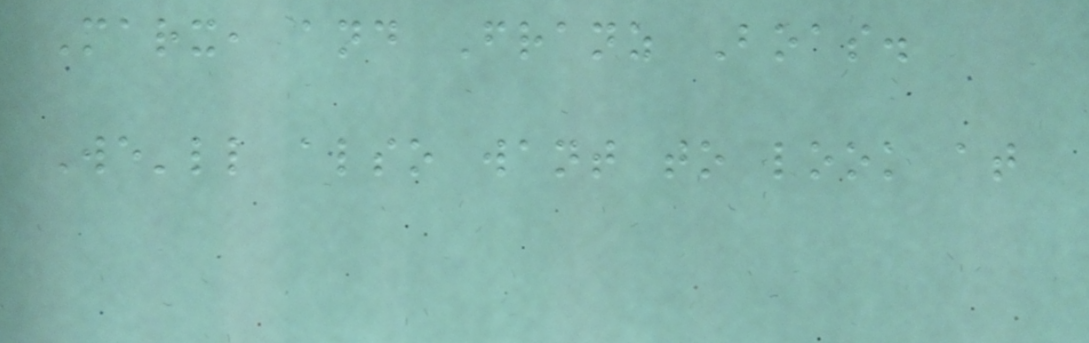Marx, and Franz Boas.
We'll also want to look at
